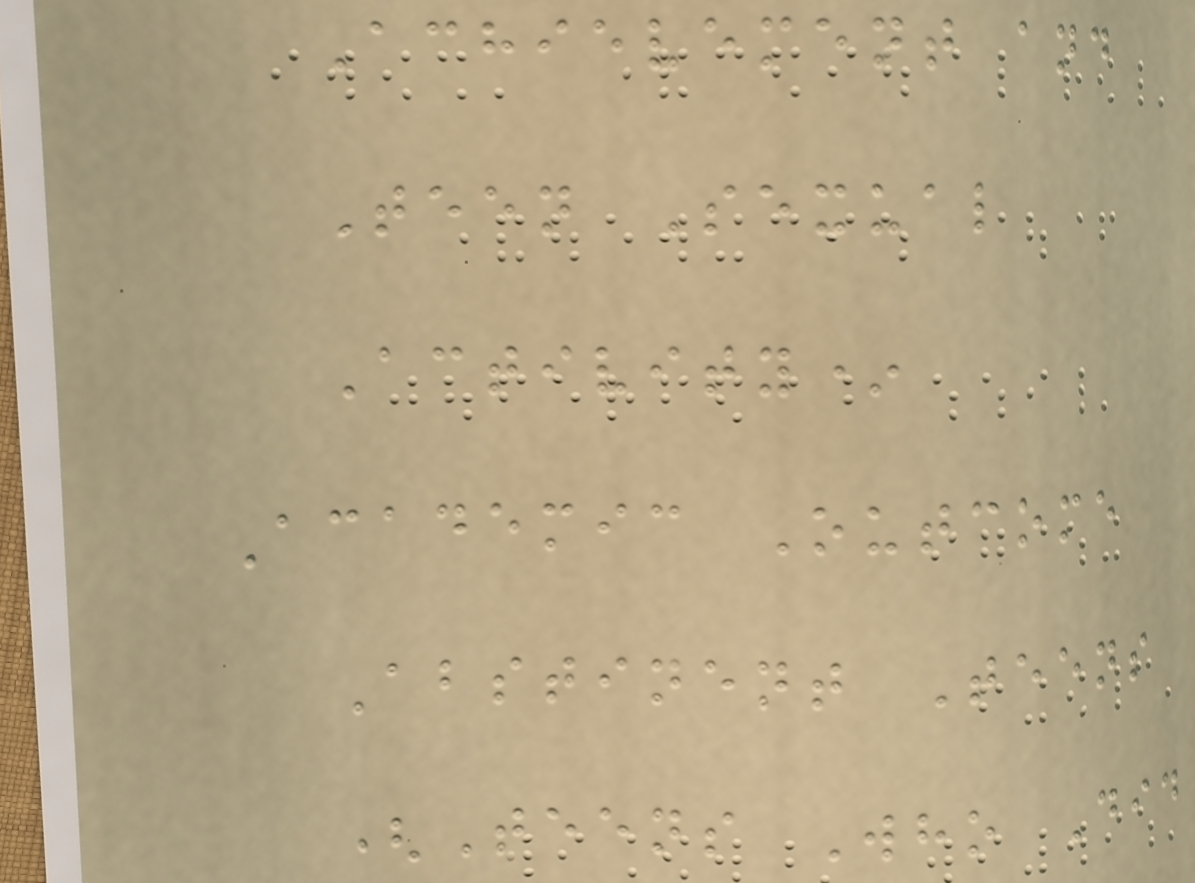Achievement and
Teen Sexual
Activity*
Academic Outcome
Abstinent Teens
(Teens Who Did
